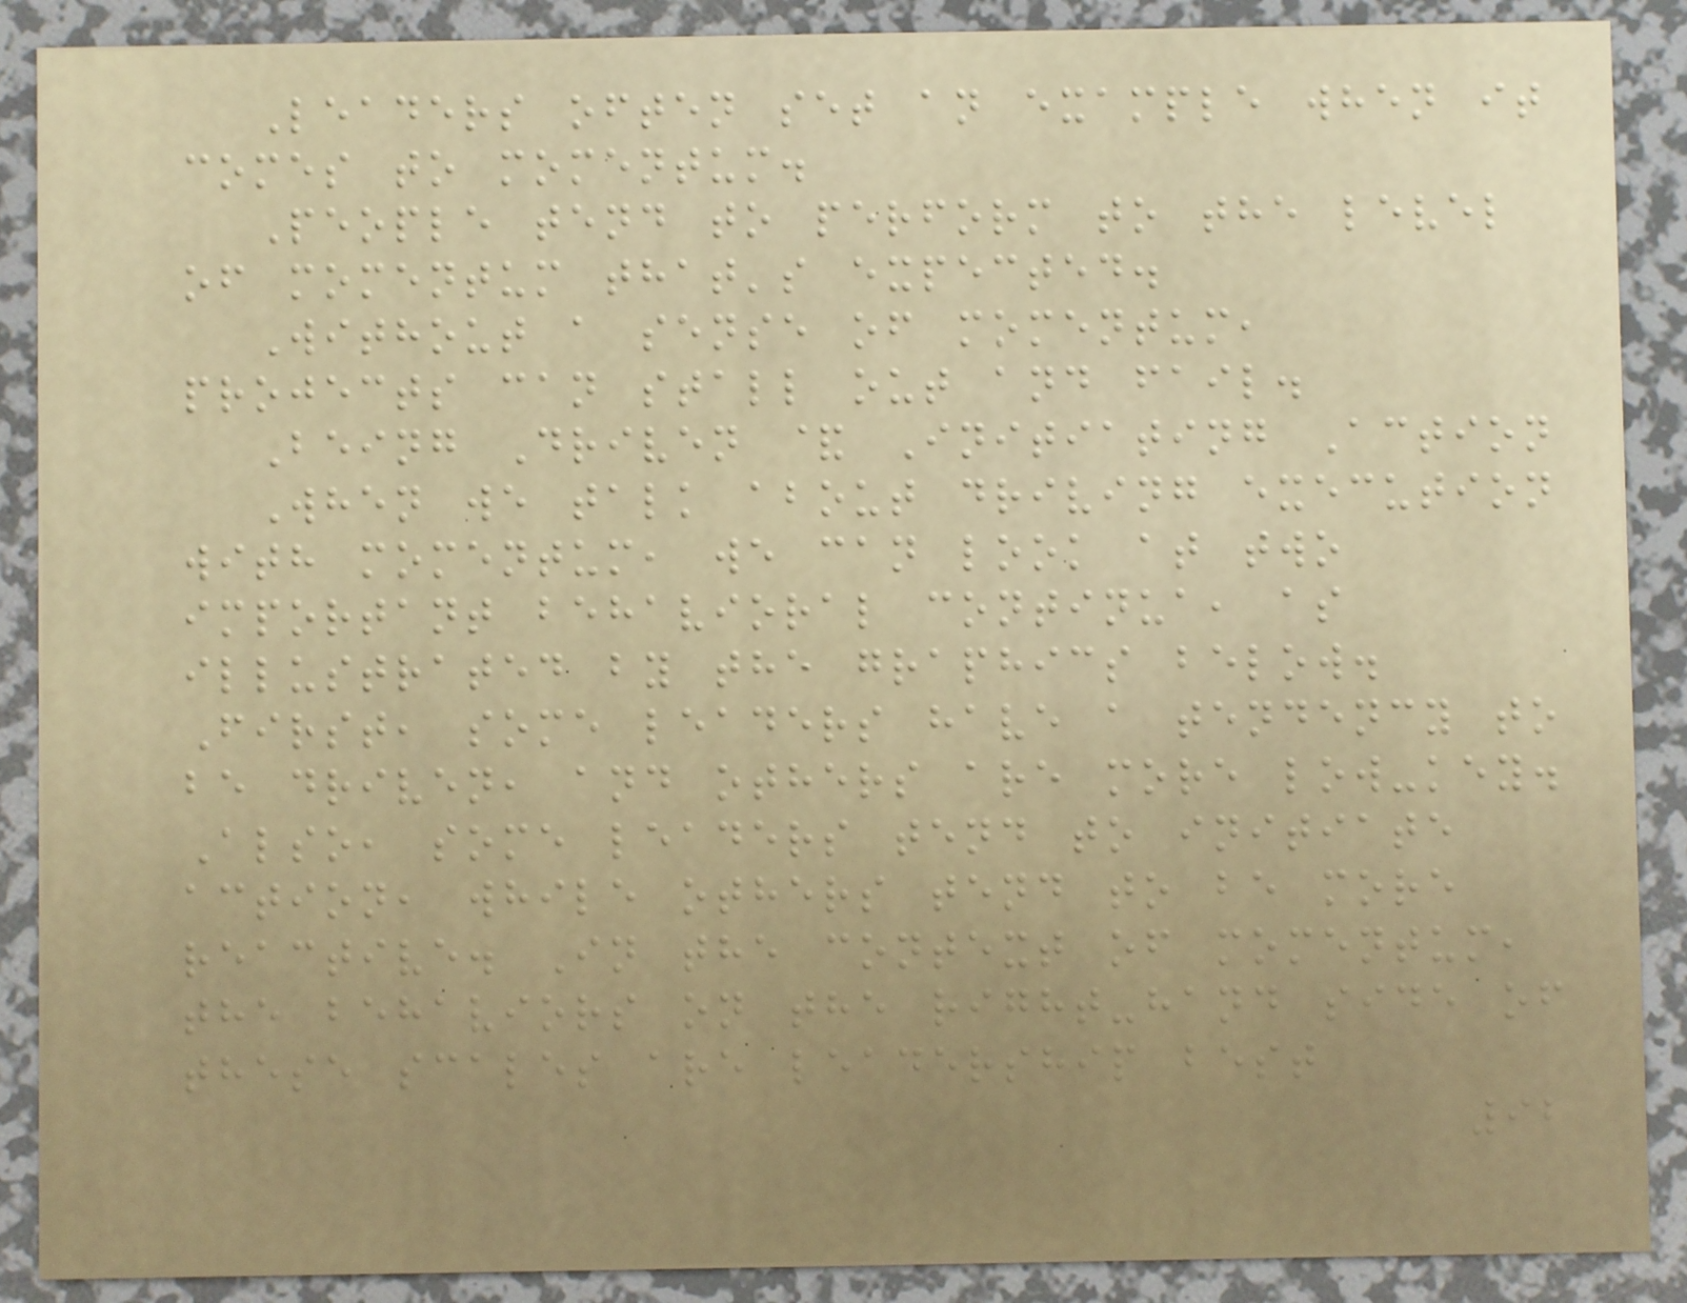Leaders often set an example when it
comes to momentum.
People tend to perform to the level
of momentum that's expected.
Without a sense of momentum,
projects can stall out and fail.
Being Driven & Initiating Action
When we talk about driving execution
with momentum, we can look at two
important behavioral continua, as
illustrated by the graphics below.
First, some leaders have a tendency to
be driven, and others are more low-key.
Also, some leaders tend to initiate
action, while others tend to be more
reactive. In the context of momentum,
the behaviors on the right-hand side of
these scales are leadership best
92
